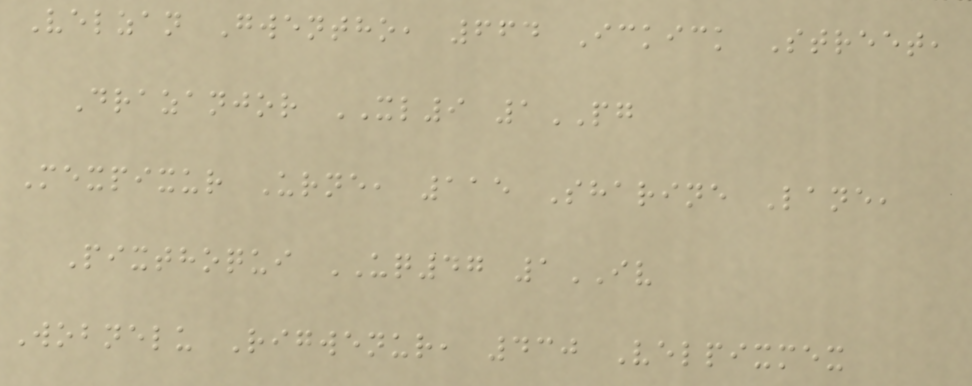Velzan Gwentho, 664 Ickick Street,
Drazanjor XL9 1PG
Mexpixur Urne, 115 Sharine Lane,
Pixthoqui UQ47 1IV
Wobnelu Rigwenur, 430 Velpixmex
